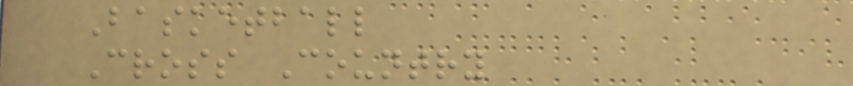Basketball
Cross Country
